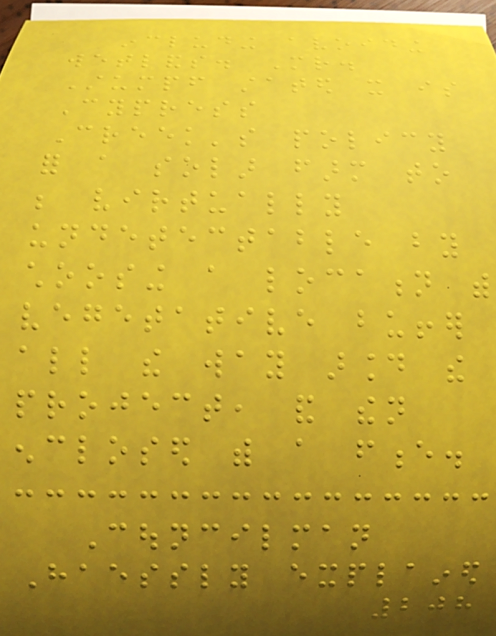including avoiding
wetlands. Mr.
Stumpf stated it is
Cypress
Creek's policy
for a solar farm to
be virtually
undetectable by
choosing a location with
vegetative buffer
all the way around the
project, and then
enclosed with a fence.
Councilman
Haessly explained
208
